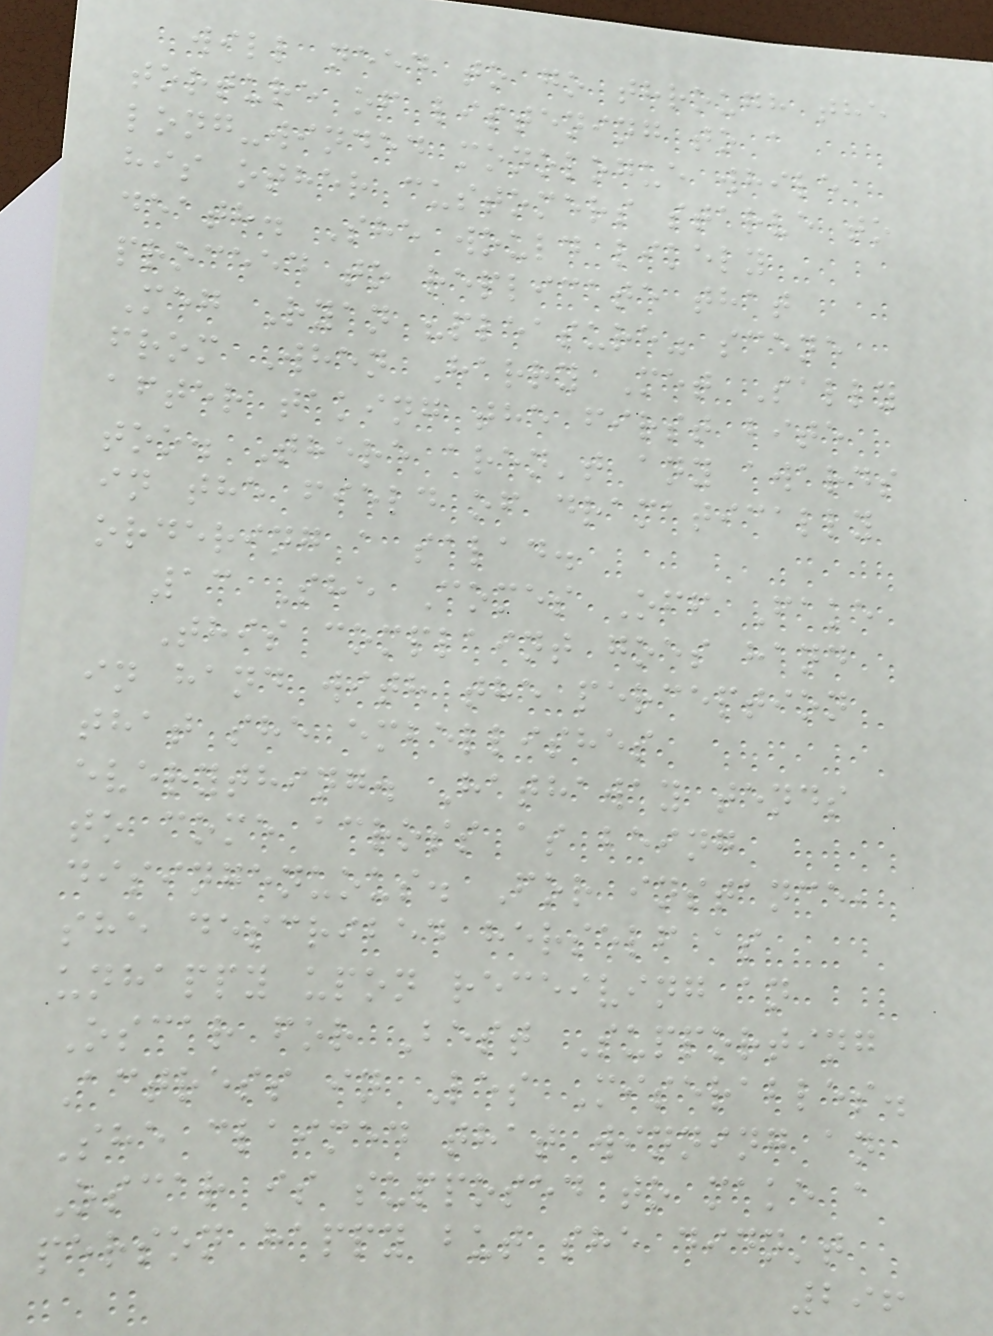will need to go through the
torture of listening to a
long-winded monologue while
his other customers starve to
death. She would likely
proceed to replicate that
Meg Ryan "pleasure" scene
from When Harry Met Sally
after taking the first bite
too. There aren't any awards
in the field of dramatically
ordering a salad.
13 She Comes Off Fake
This complaint goes hand
in hand with the perception
that she embellishes
everything. Hathaway tends
to come across as being
disingenuous. For instance,
she described herself as
unhappy upon receiving an
Oscar for Best Supporting
Actress in Les Miserables.
She claimed that winning an
Oscar is supposed to make a
person happy but she didn't
296
